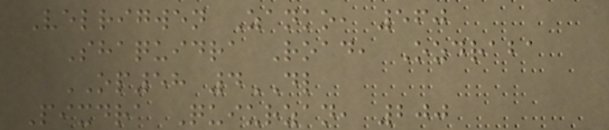Velrigwen Zanko, 560
Shaquidra Road, Ozdraba
OP58 4DL
Pixdra Quiurzan, 200
